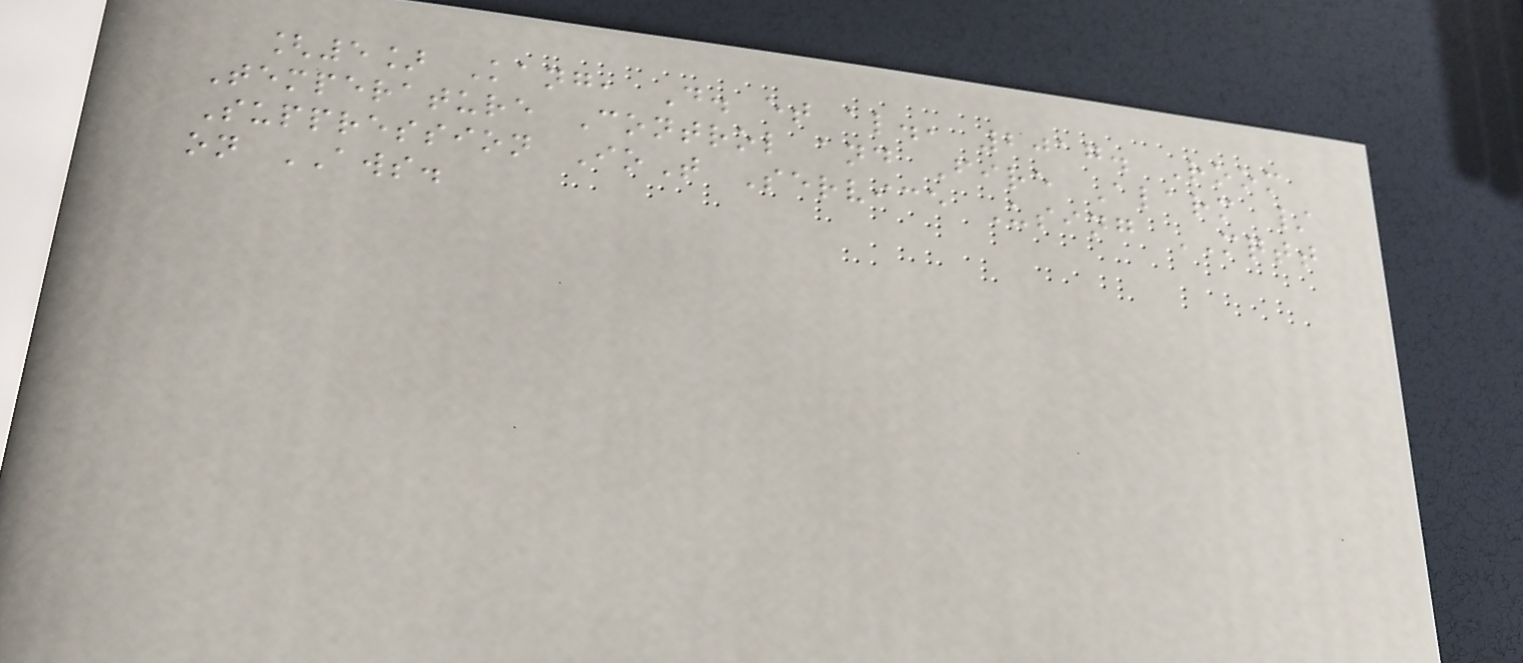[5] Kang, D. et al., 2017. Room
Temperature Control and Fire Alarm /
Suppression IoT Service Using MQTT
on AWS.
